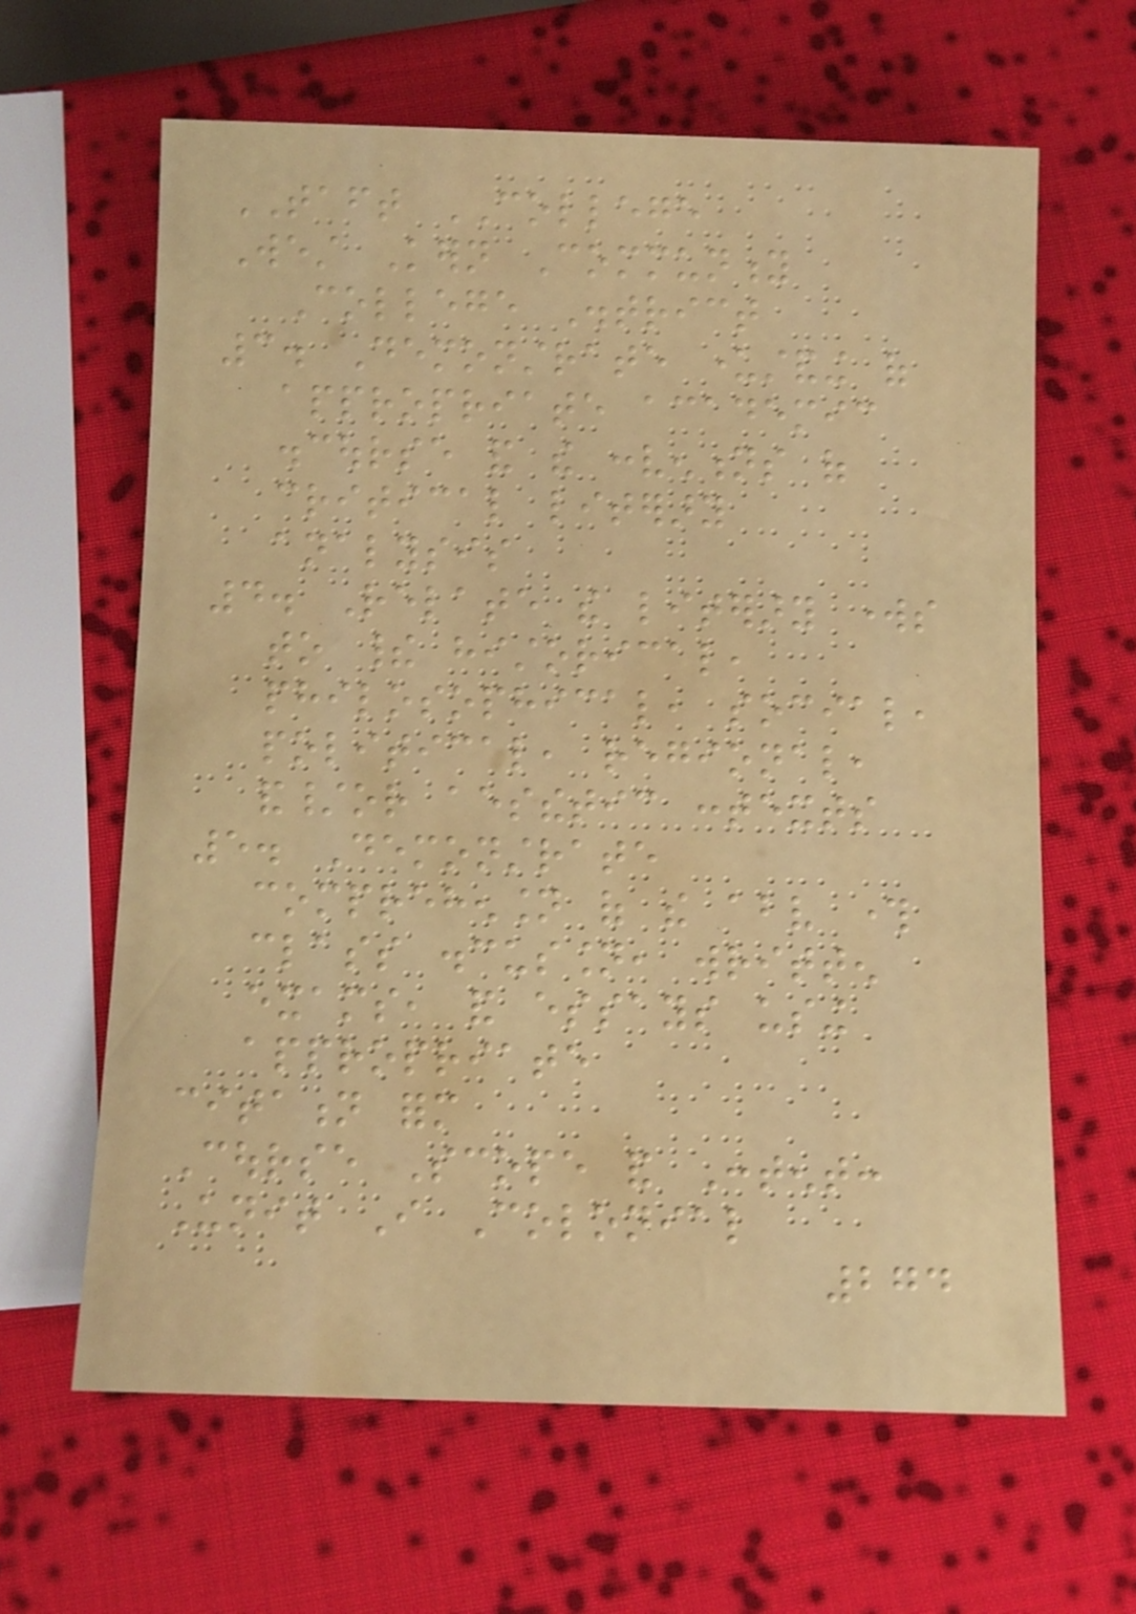TAFT COLLEGE
West Kern Community
College District
3. Demonstrate understanding of
appropriate academic
discourse and the conventions of
critical literary
analysis
4. Relate the literary works
to their historical,
philosophical, social,
political, regional,
and/or aesthetic contexts
5. Demonstrate
comprehension of the above through
class discussion, written
exams, and essays using
appropriate
citation form
Course Scope and Content:
Unit I Colonial
274
